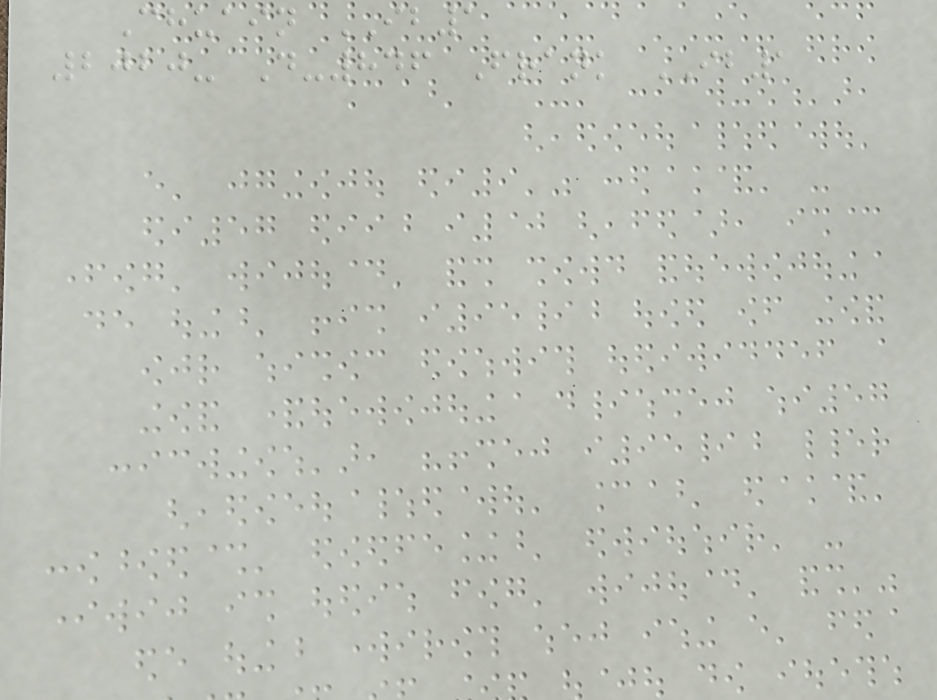Chuain IB1
2020- D-846 Frank IB1
